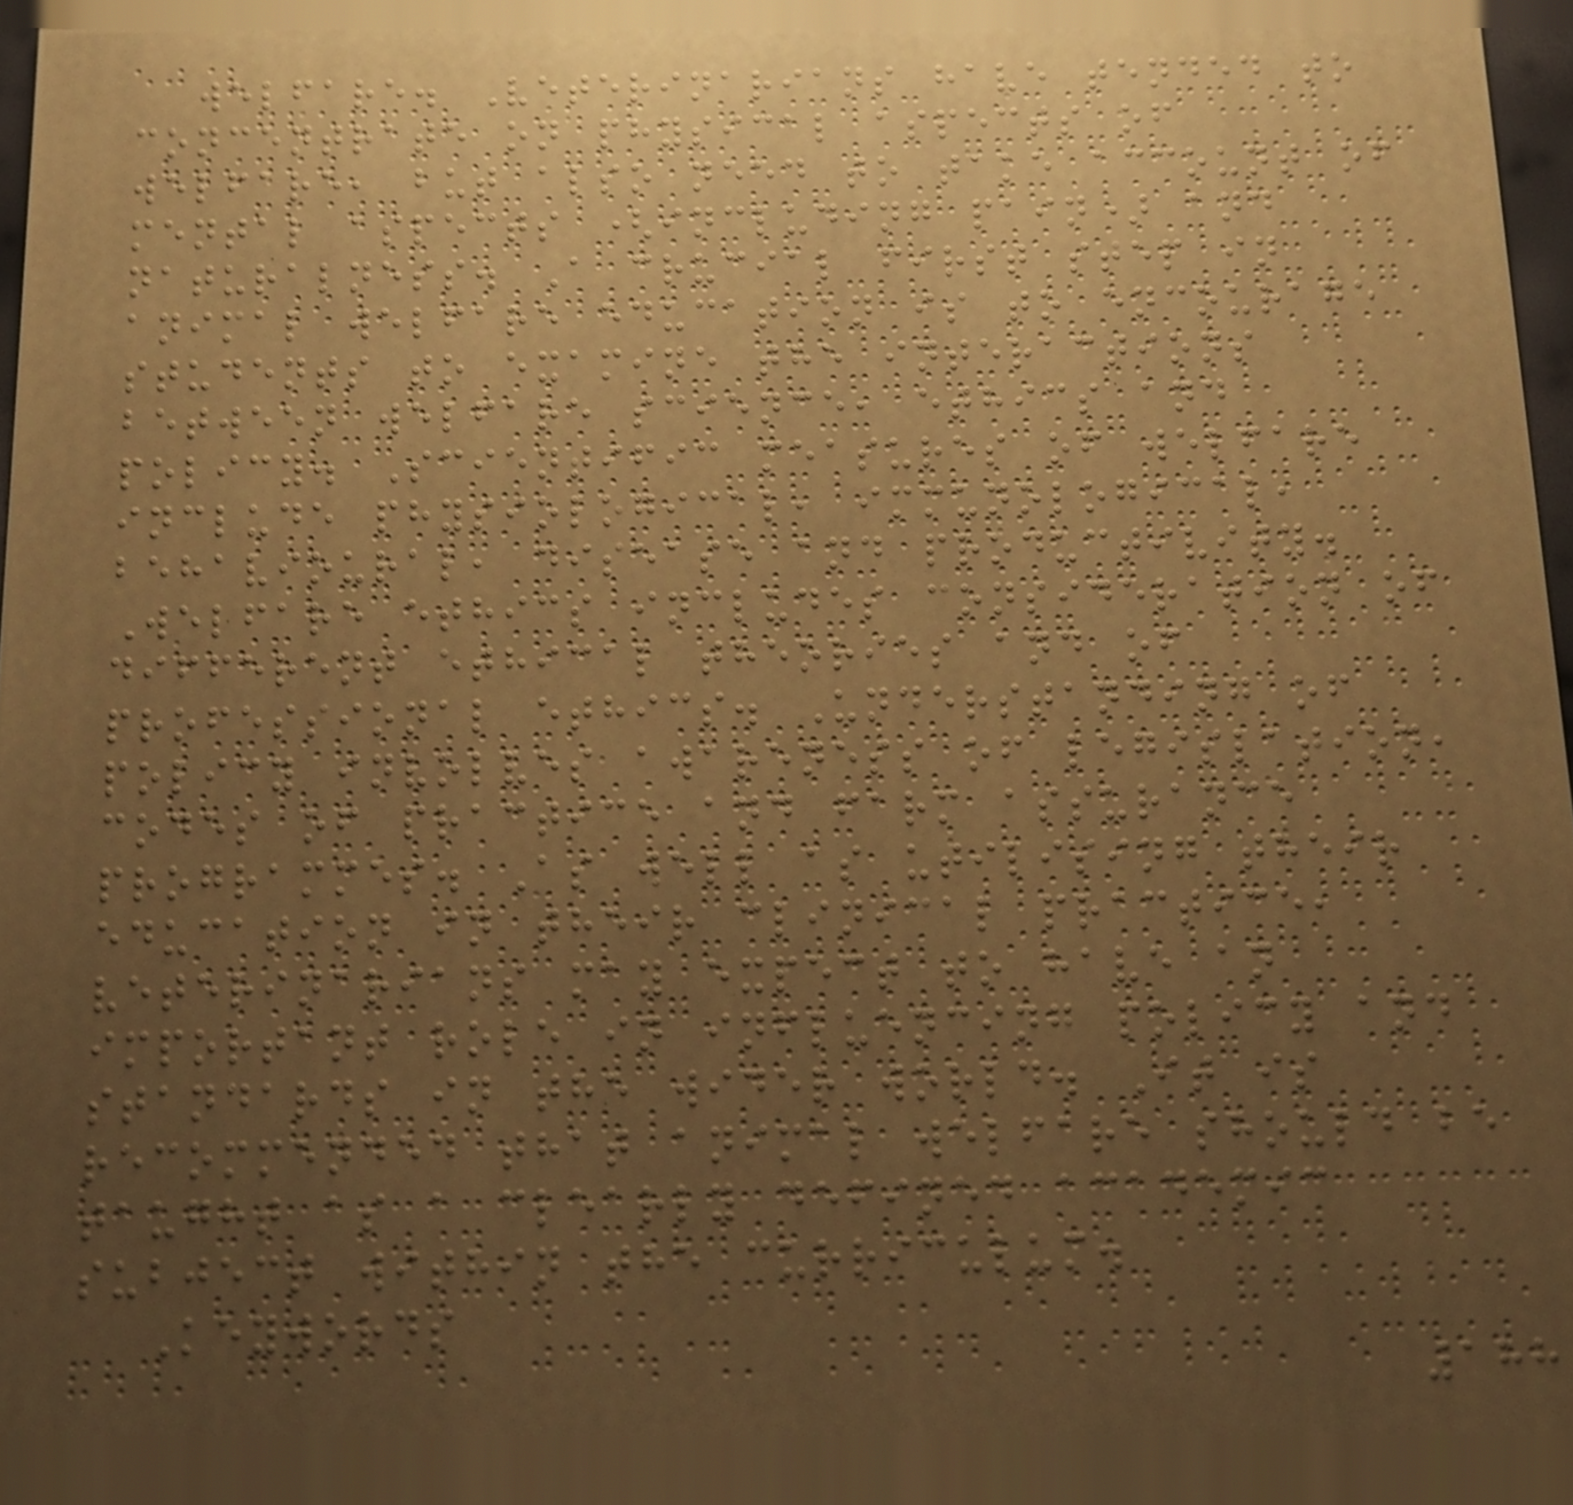welfare. Veterinarians have tended to
concentrate on physical aspects of
welfare, but also need to take account of
mental aspects (including pain) and
naturalness. A crucial first step in
animal welfare education is to encourage
students to examine the interactions
between welfare science, ethics and
policy. Scientific measures of welfare
include physiological, immunological,
behavioural, disease and productivity.
Welfare ethics includes consideration of
different ethical theories and of
professional ethics. Understanding of
policy involves awareness of legislation,
codes of practice and farm assurance
programmes. As well as utilising their
education in their clinical practice,
veterinarians may expect to have an
important role in influencing policy and
standards in the wider world. It is
recommended that animal welfare should be
taught as a clearly defined academic
subject within the curriculum.
Keywords
188
